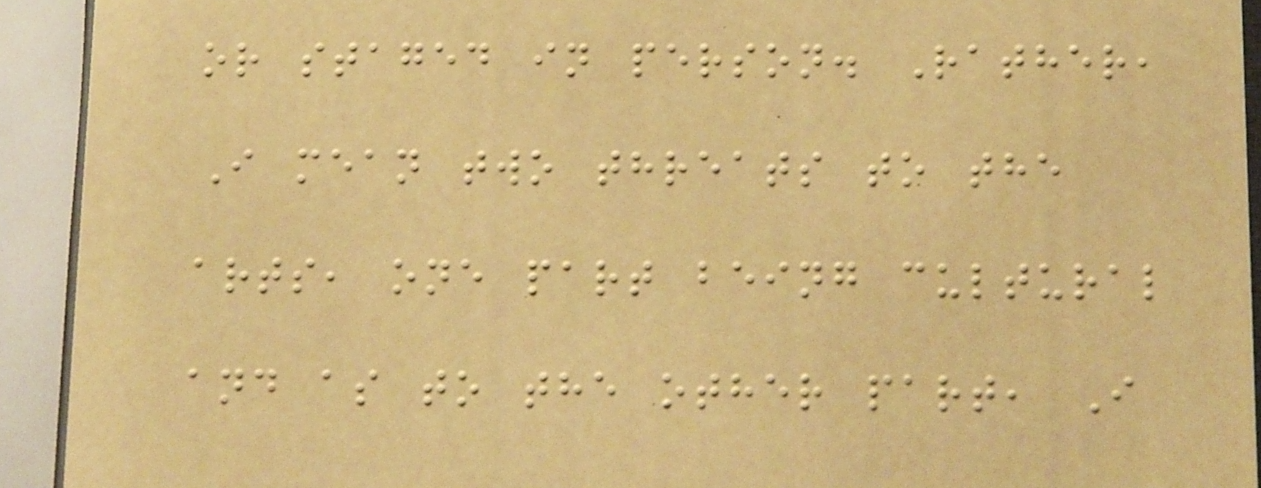or staged in person. Rather,
I mean two threats to the
arts, one part being cultural
and as to the other part, I
